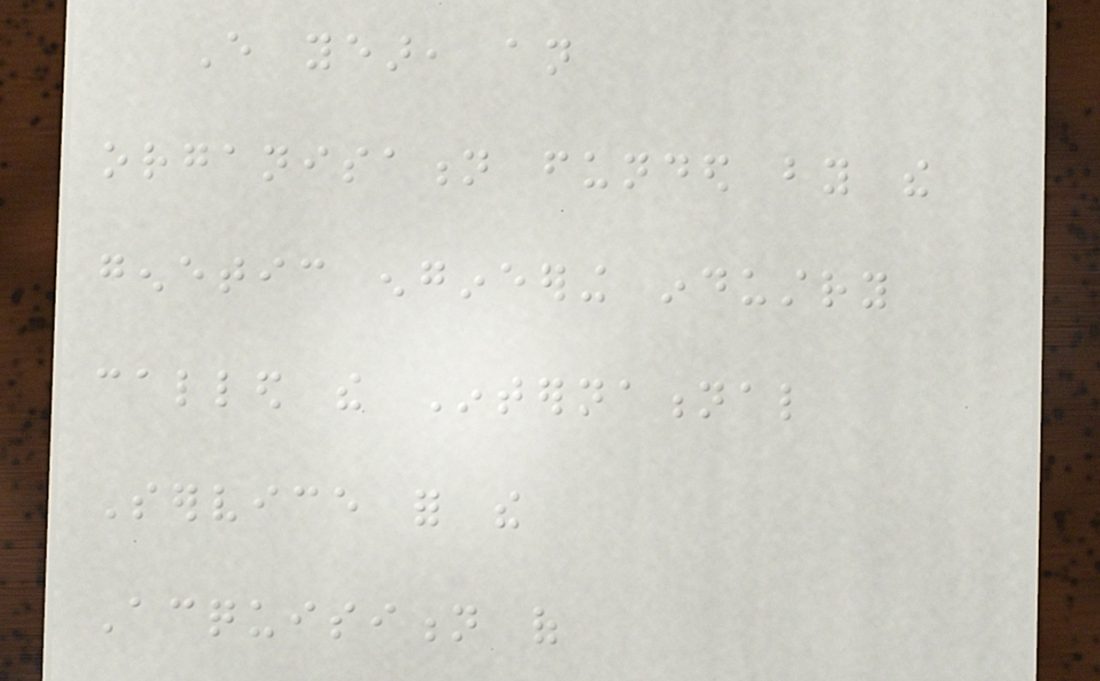Every year, an
organisation funded by the
genetic engineering industry
called the International
Service for the
Acquisition of
